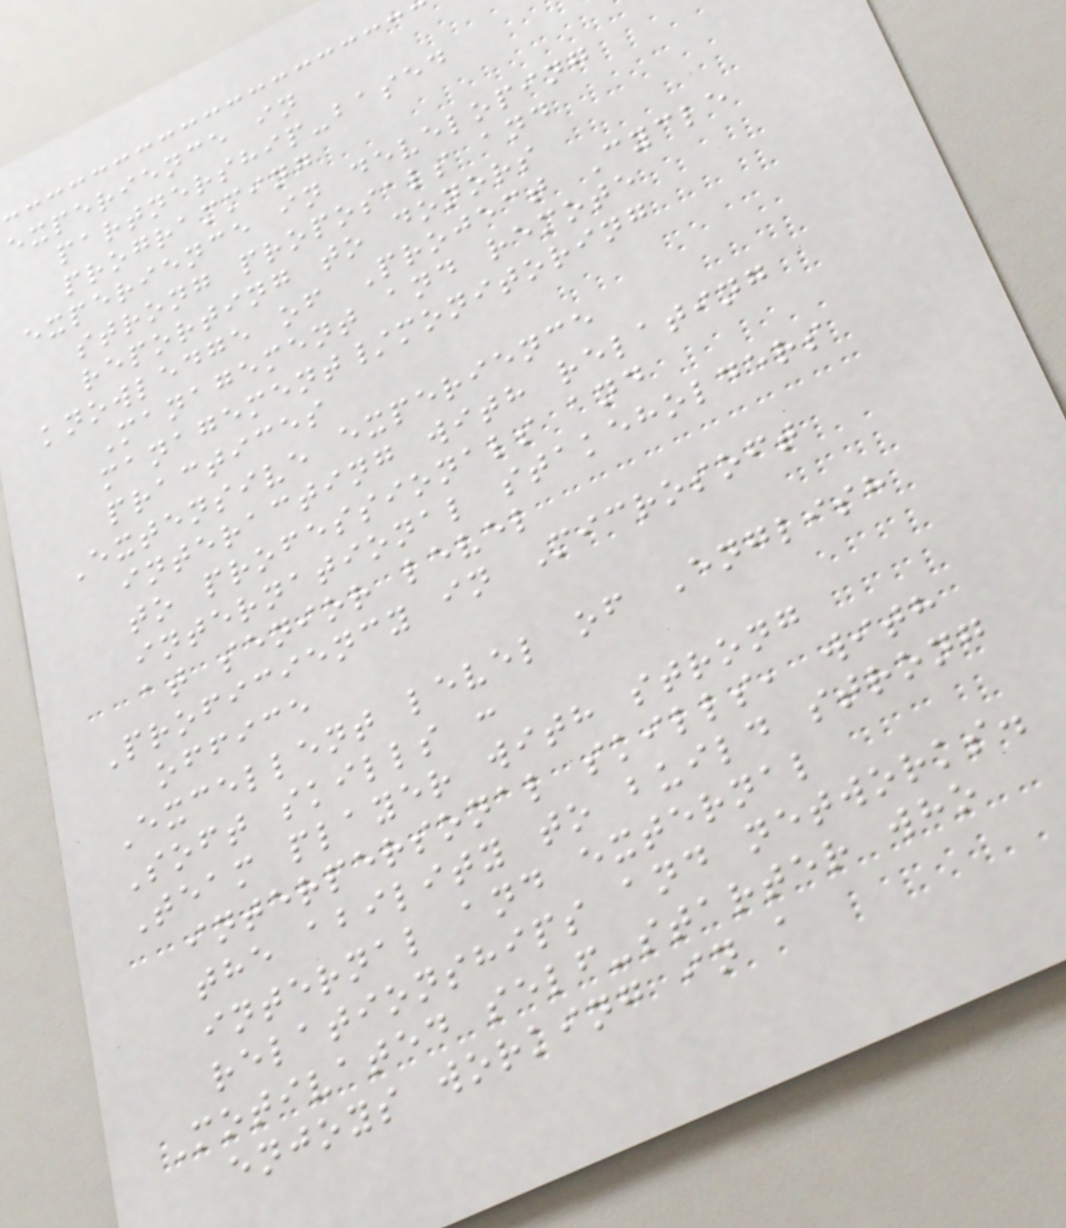experience in
partnership-based
programming
experience in developing
strong proposals and
reporting to donors
knowledge of Project Cycle
Management and remote
management/monitoring
practices
Extensive experience
interacting with relating
to professionals and
international stakeholders
at senior level
Proficiency in Microsoft
office
Excellent level of English
Soft skills :
Team player with strong
interpersonal skills, with
the ability to build strong
internal and external
relationships and networks.
Motivated self-starter who
enjoys working in a
